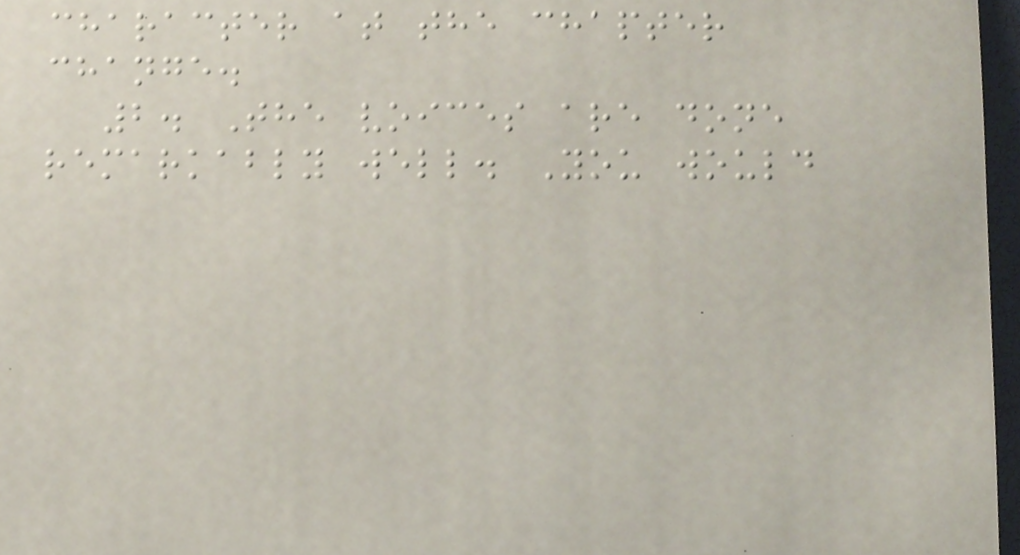character at the chapter
change.
2. The voices are done
remarkably well. You would
